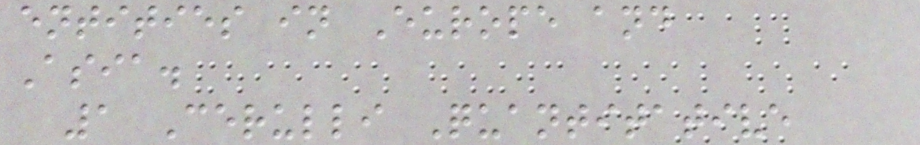entities in Europe and
Asia.
1 Cerulli Quantitative
